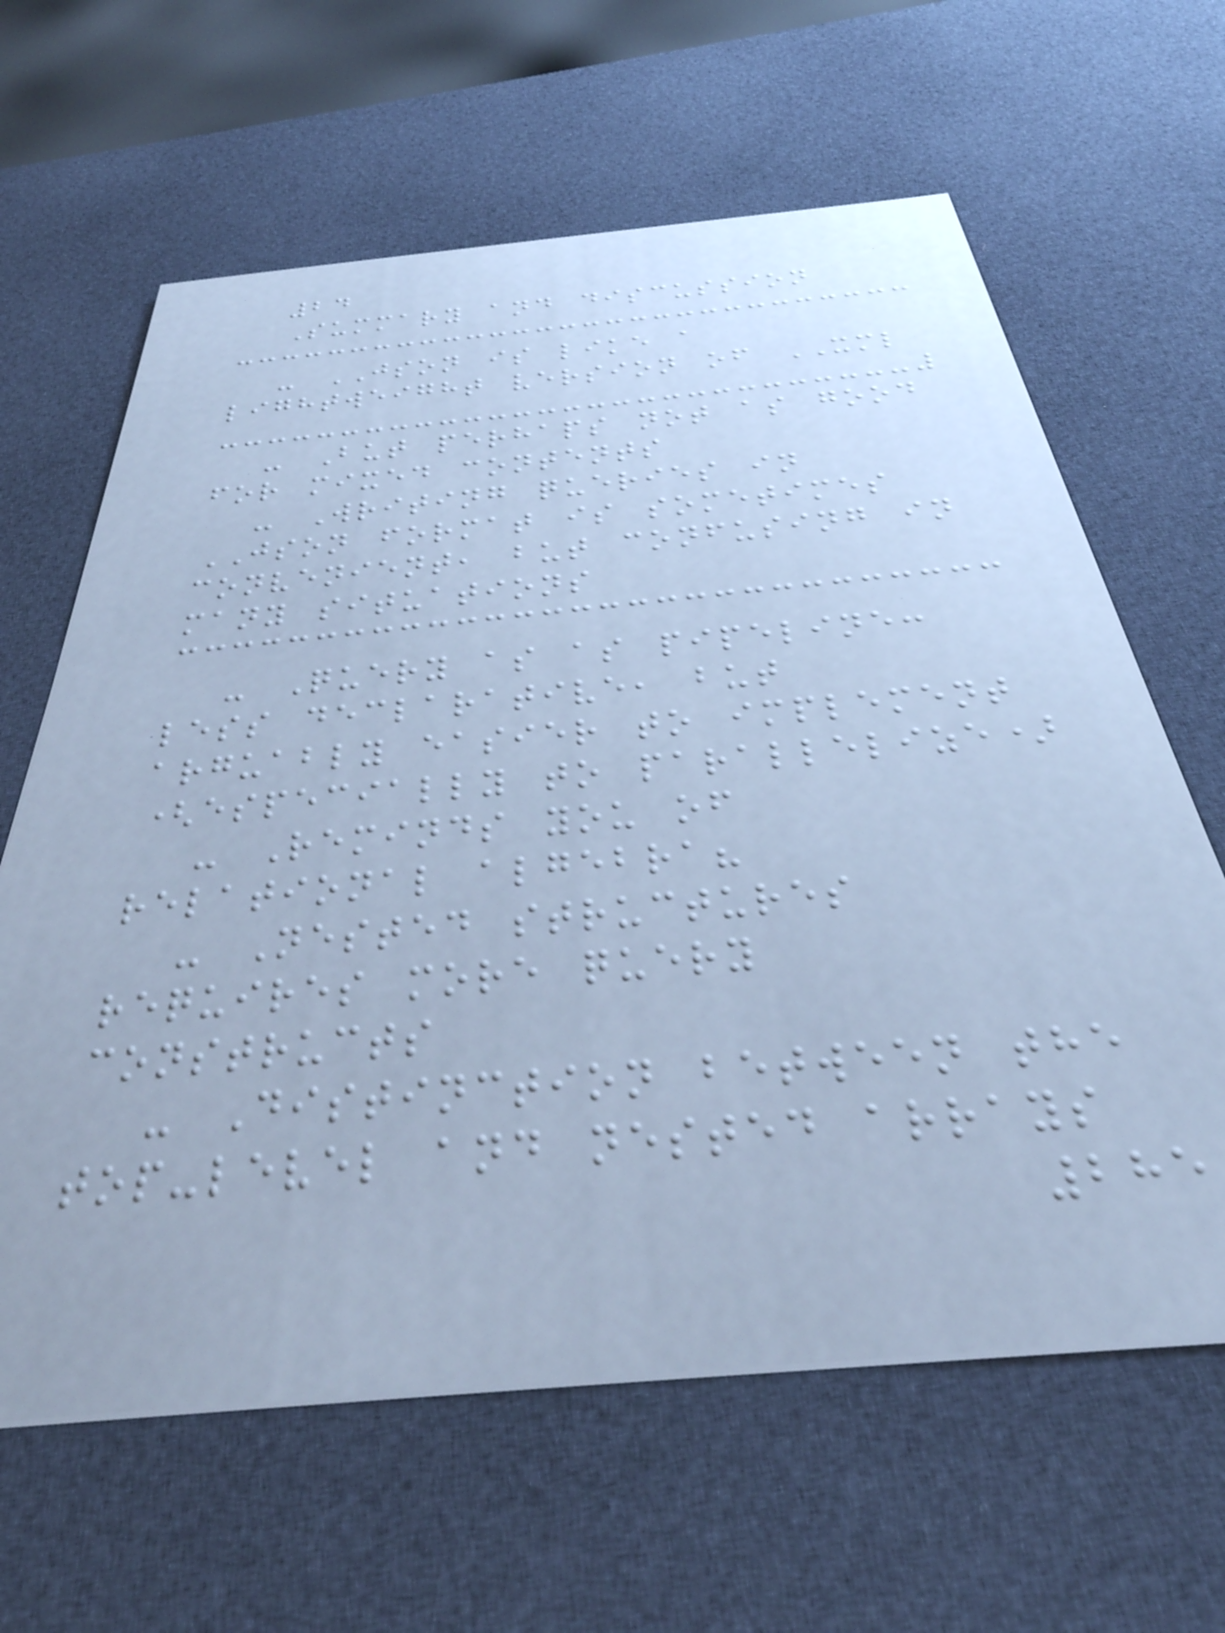24
Summary and discussion
- JSON is like a
lightweight version of XML
- But perhaps not as good
for mixed contents
- Writing queries in
JSON format is sometimes
convenient, but confusing in
many situations
- Query as as pipeline:
less declarative, but
arguably easier to implement
(especially to parallelize)
- Reminds you of
relational algebra?
- Nested structures
requires more query
constructs
- Distinction between the
top-level and nested arrays
285
